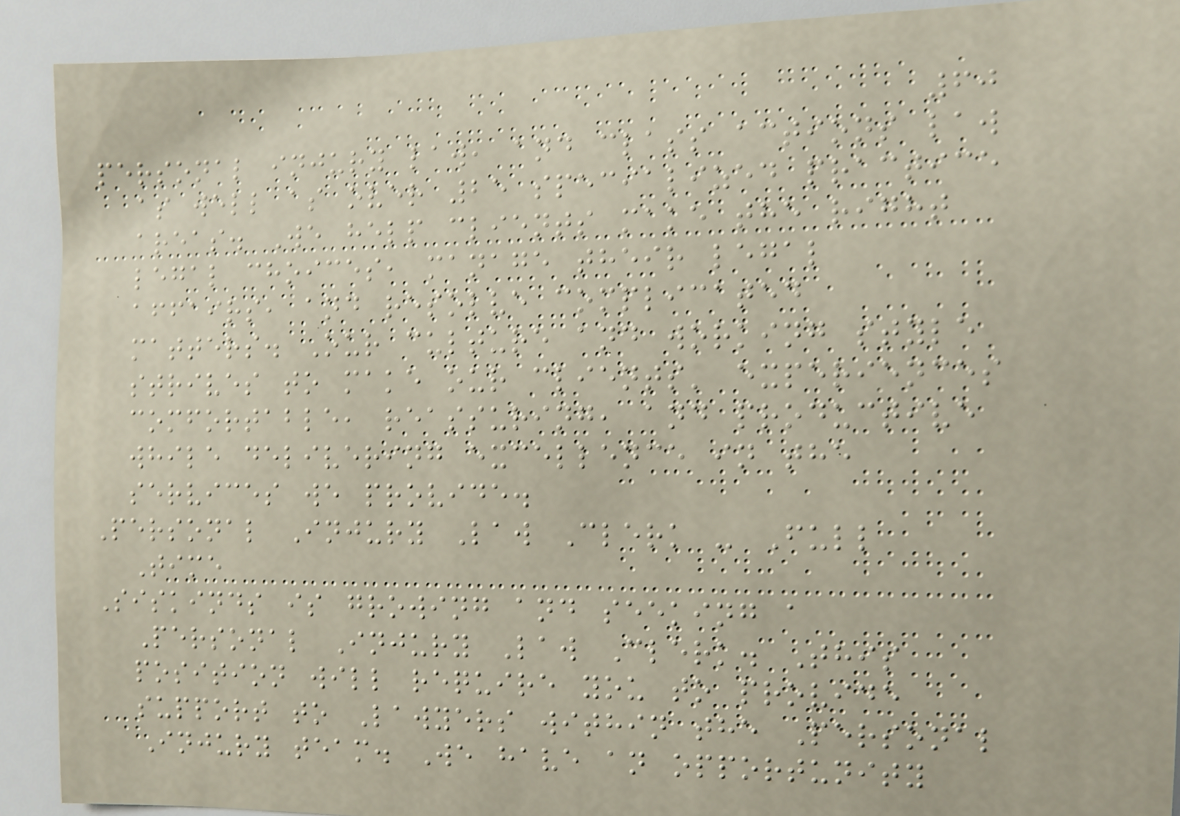60
personal injury law, and class actions law
as well as over 25 specialized practice
areas. We help clients make the right
legal choices, manage their legal
affairs, and resolve complicated
matters. Our culture and working style
strives to make our clients' experiences
comfortable, reassuring, and productive
while delivering excellence in the
services we provide.
Personal Injury Law Clerk - Full
Time
Siskinds is growing and seeking a
Personal Injury Law Clerk. This
position will require you to provide
support to Lawyers within the Personal
Injury team. We have an opportunity
